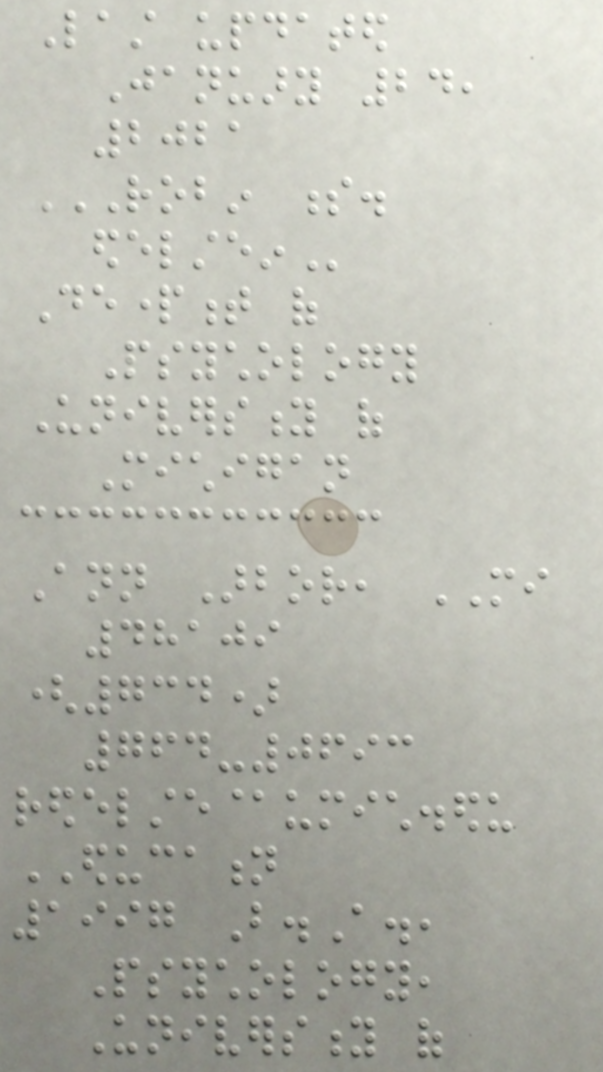Last updated
January 24,
2021
ROBIN S.
EDELSTEIN
Department of
Psychology
University of
Michigan
Ann Arbor, MI
48109
(734)
764-0693
redelste@umich.edu
EDUCATION
1997 B.A.,
Psychology,
University of
